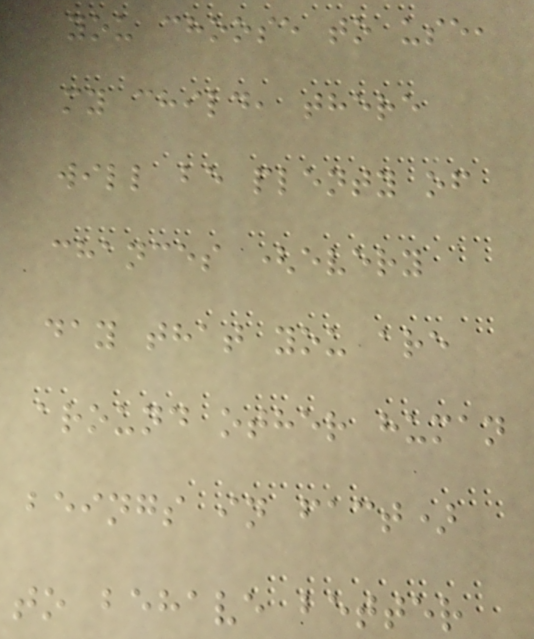you choose to use,
my child, there
will be plenty of
chances (every
day that you are
around other human
beings in fact)
to behave better
